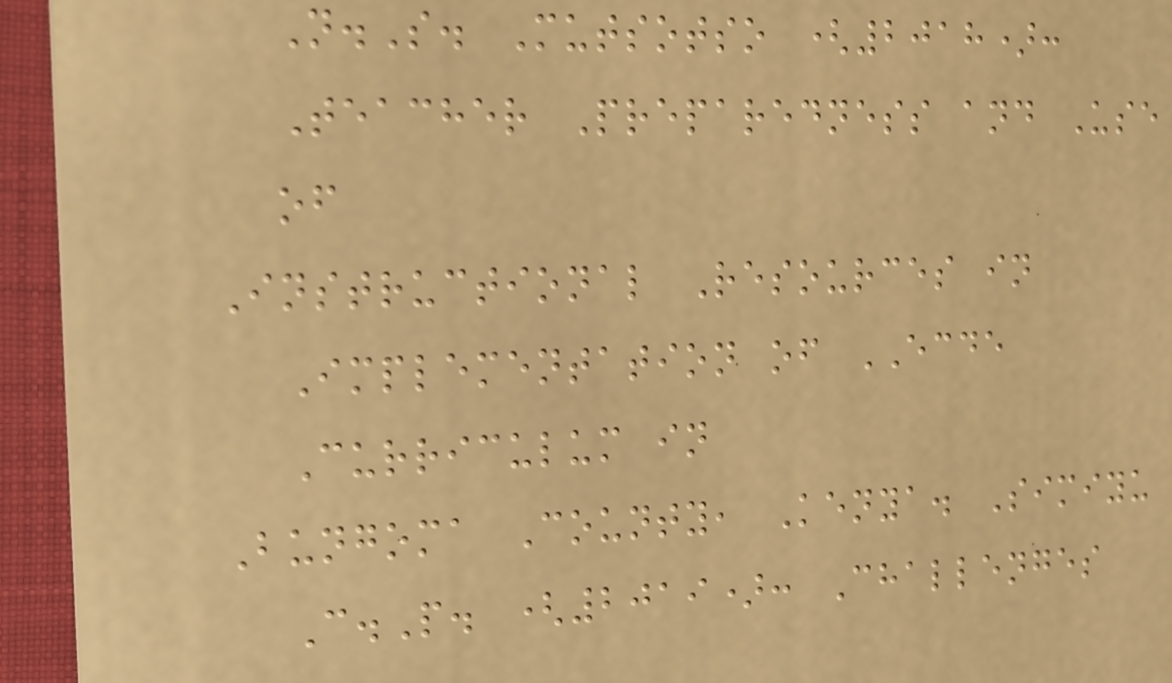N.S. Mutsotso (2018):
Teacher Preparedness and Use
of
Instructional Resources in
Implementation of ECDE
Curriculum in
Bungoma County, Kenya. Simiyu
C.P. (2019): Challenges
